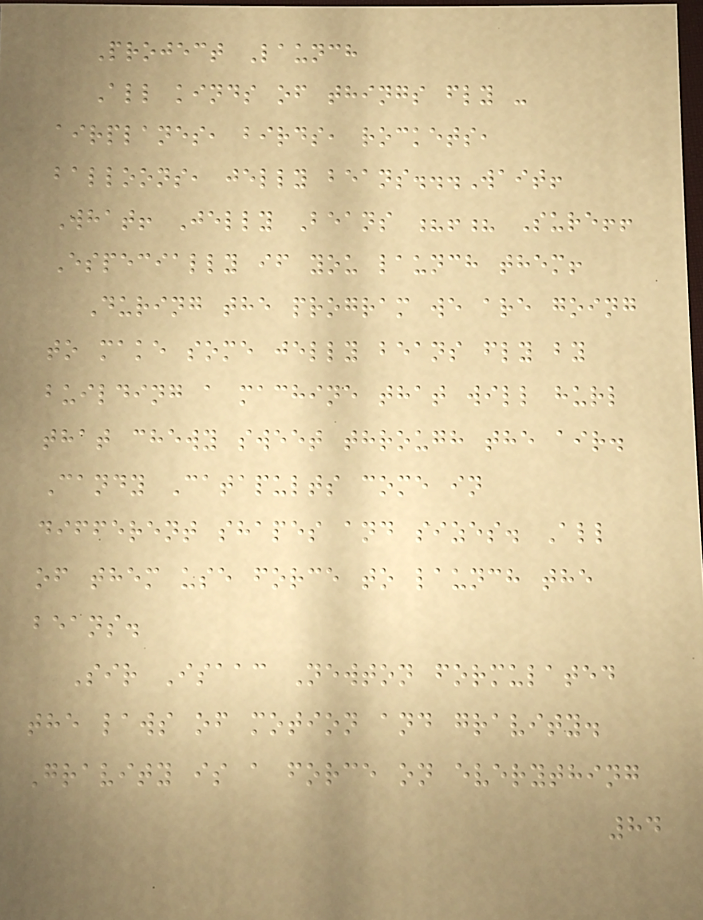Project Launch
All kinds of things fly -
airplanes, birds, rockets,
balloons, jelly beans...Wait!
What! Jelly Beans ?!? Sure!!
Especially if you launch them!
During the program we are going
to make some jelly beans fly by
building a machine that will hurl
that chewy sweet through the air.
Candy Catapults come in
different shapes and sizes. All
of them use force to launch the
beans.
Sir Isaac Newton formulated
the laws of motion and gravity.
Gravity is a force on everything
84
